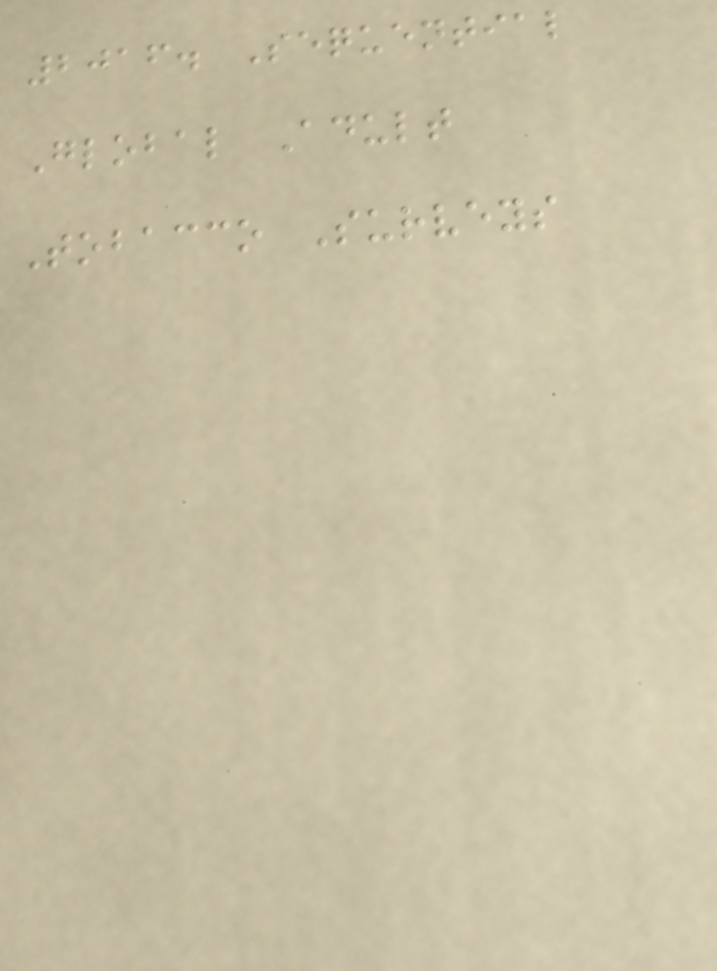2016. Sequential
Global Adult
Tobacco Surveys
